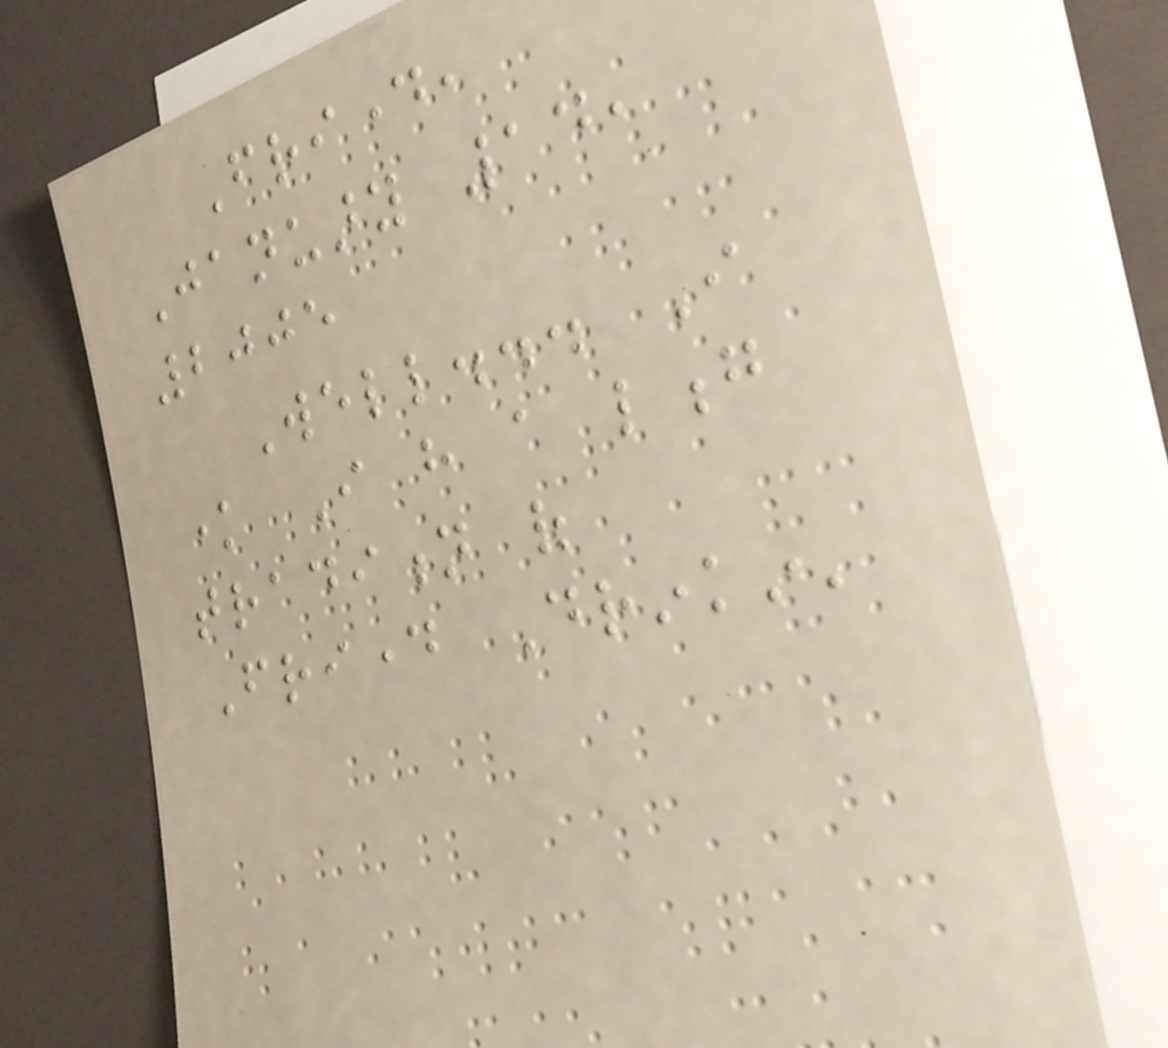Friday,
January 14,
2005
Well... I
know I have a long
tradition of
Friday Drinkin'
